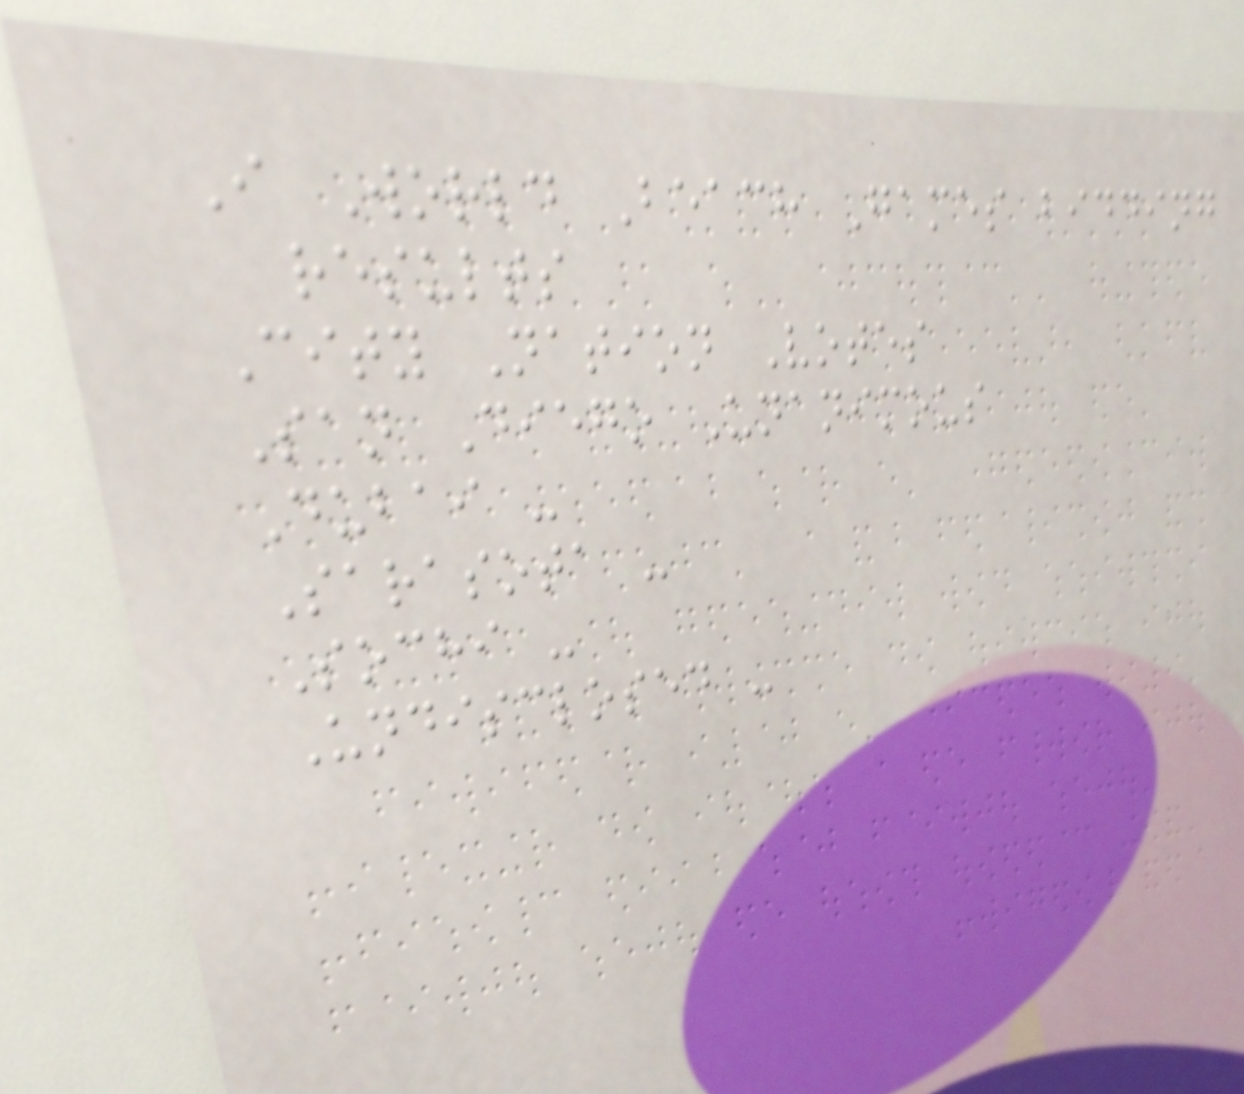I World Beach Games bidding
results
City Nation Votes
San Diego Unanimous
Dubai -
Sarasota -
Sochi -
Undisclosed -
